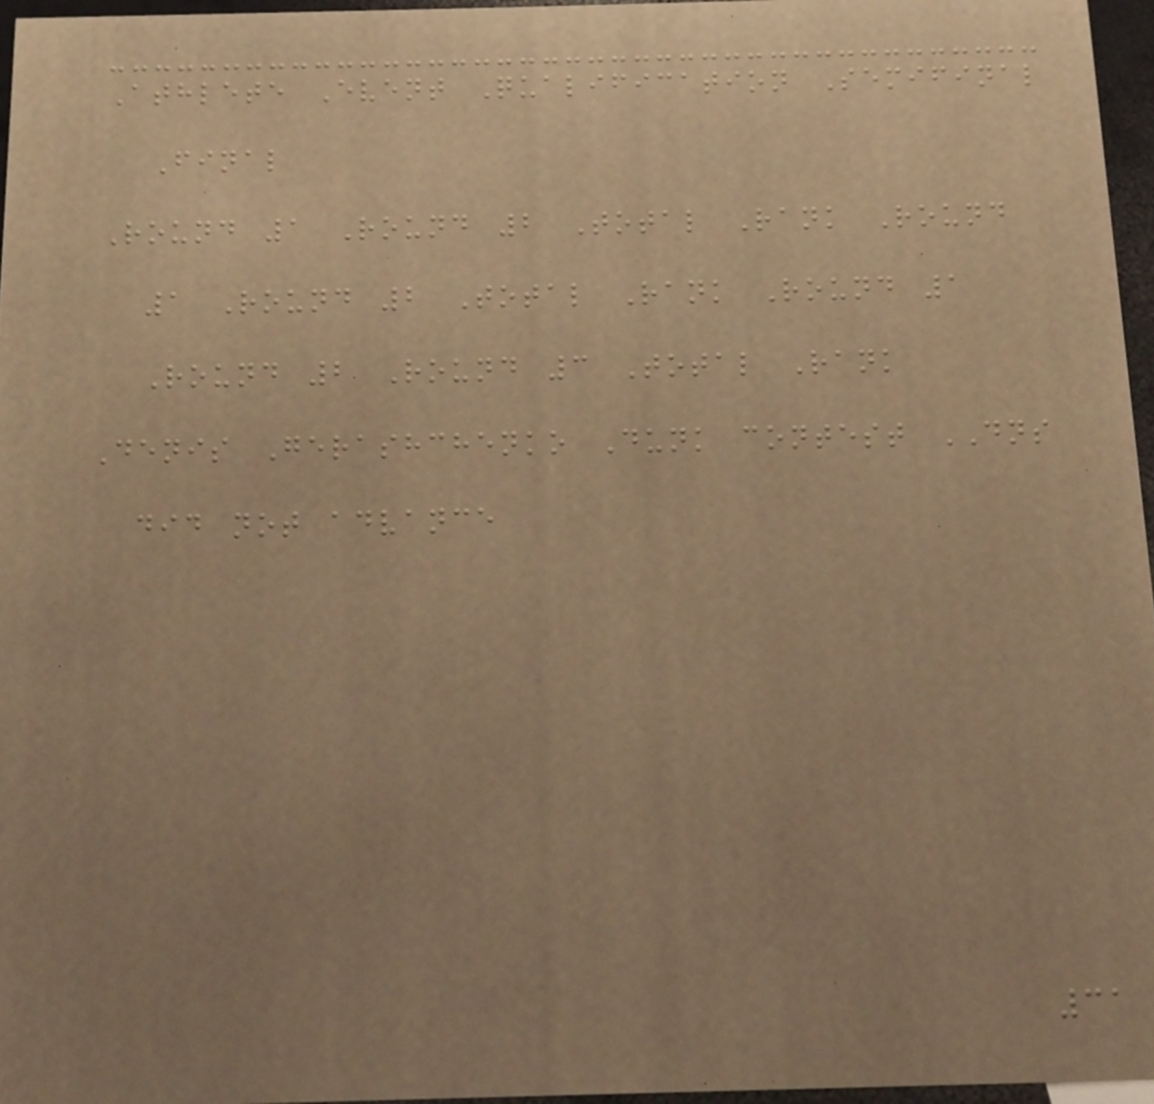Athlete Event Qualification Semifinal
Final
Round 1 Round 2 Total Rank Round
1 Round 2 Total Rank Round 1
Round 2 Round 3 Total Rank
Denis Gerashchenko Dunk contest DNS
did not advance
31
